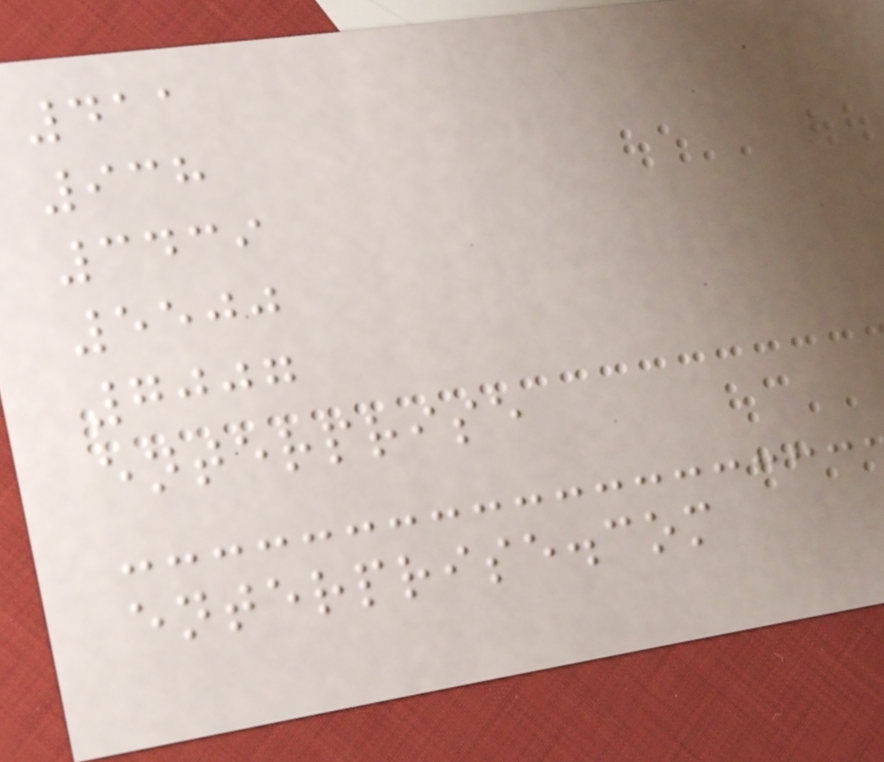411
938
3439
5500
7007
enterprise
enterprise.com
